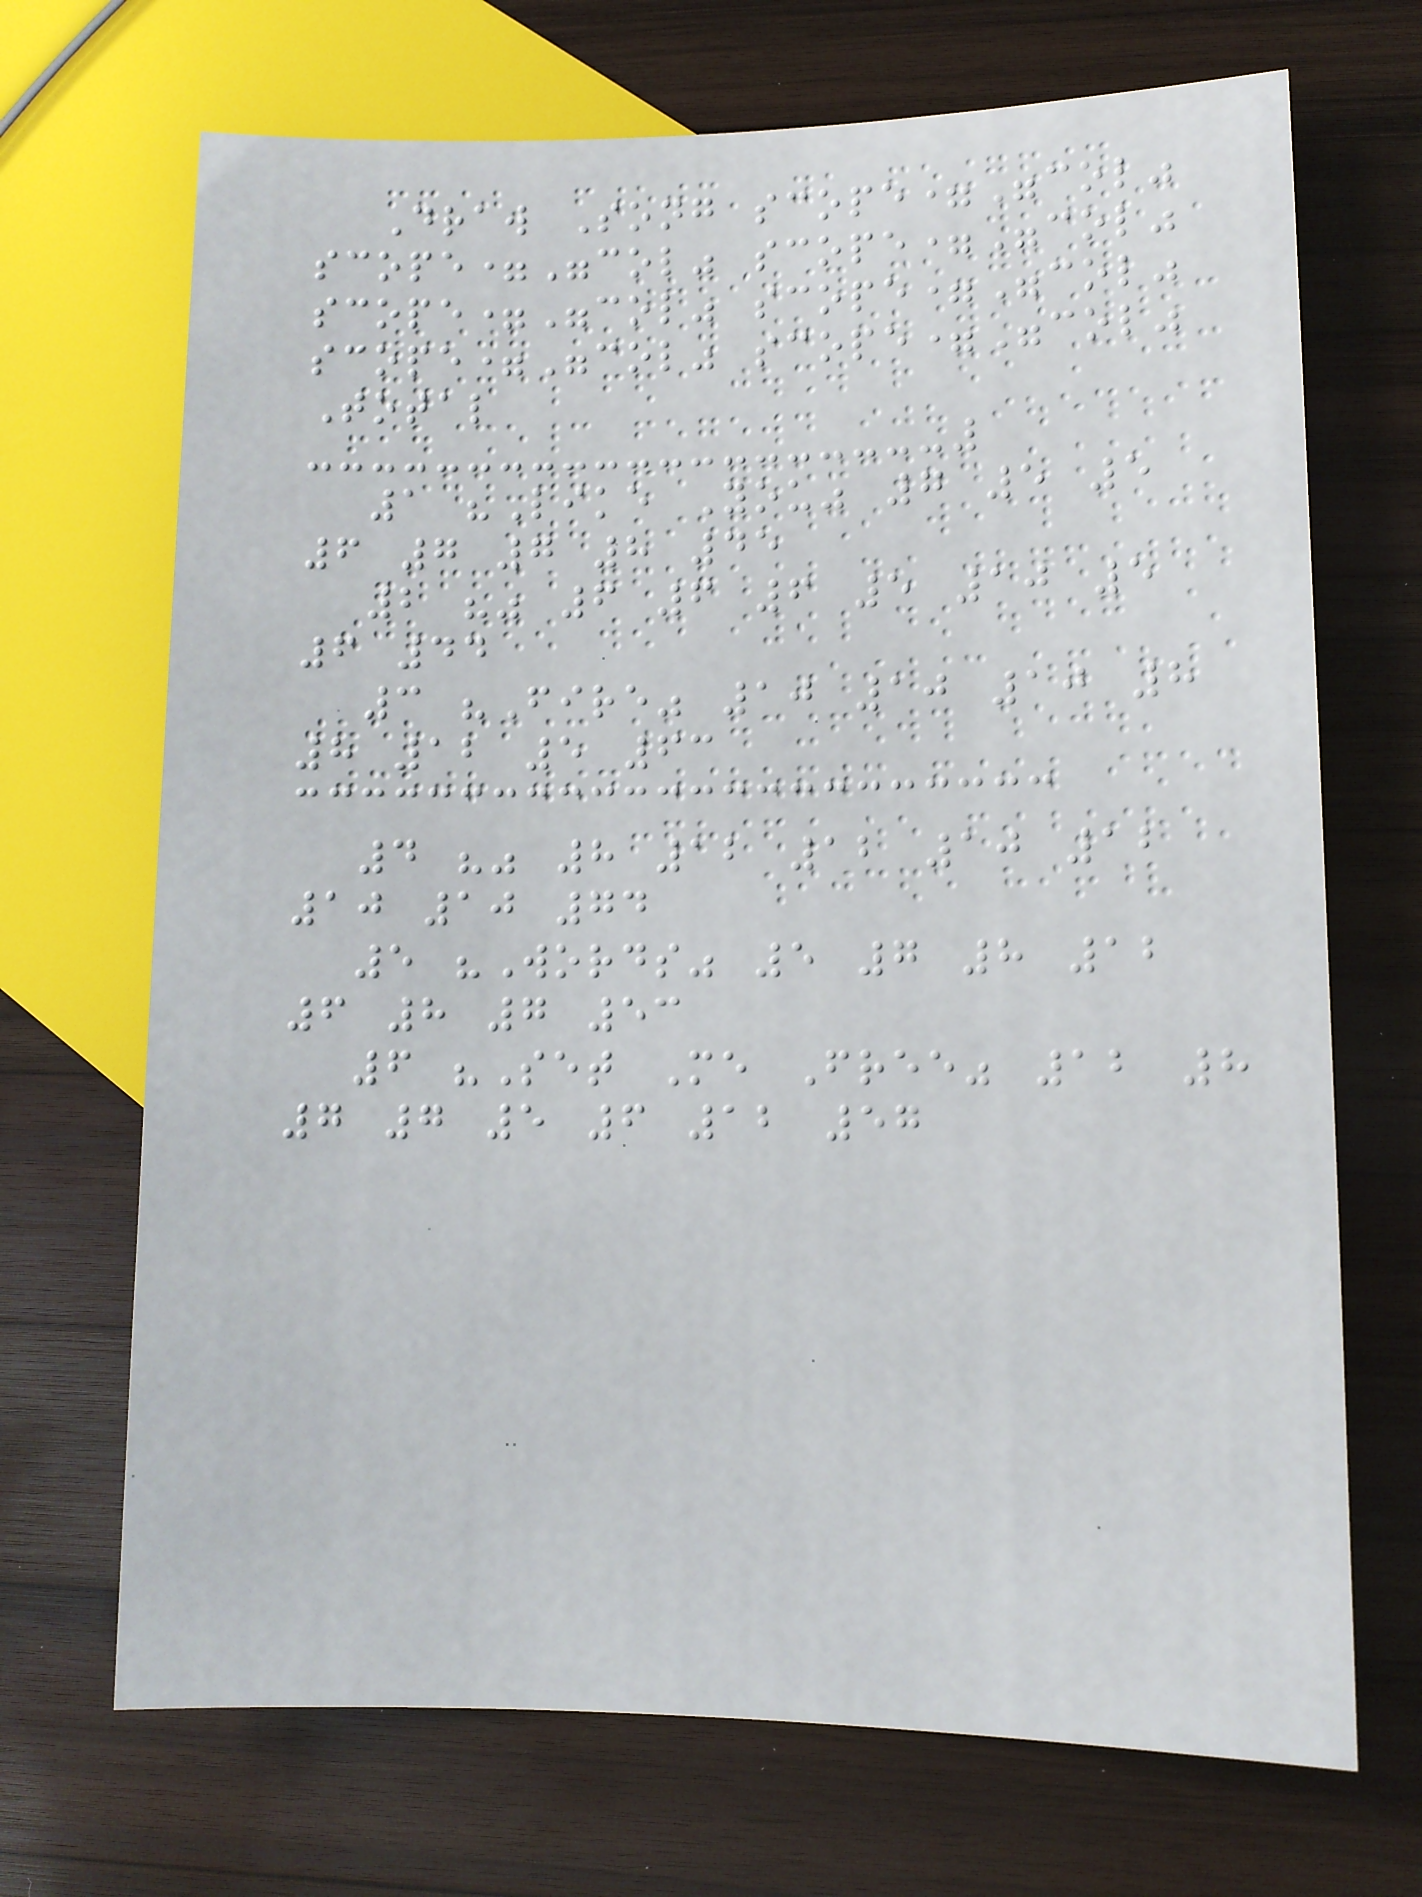Draw Song scope="col"
scope="col" scope="col"
scope="col" scope="col"
scope="col" scope="col"
Total
1 "Like You" 7 5 5
6 7 7 8 45
2 "" 6 6 6 5 10 5
6 44
3 "Fire" 10 10 10 8
8 12 5 63
4 "" 8 12 12 10 12
10 10 74
5 "Words" 5 7 8 12
6 8 7 53
6 "Set Me Free" 12 8
7 7 5 6 12 57
